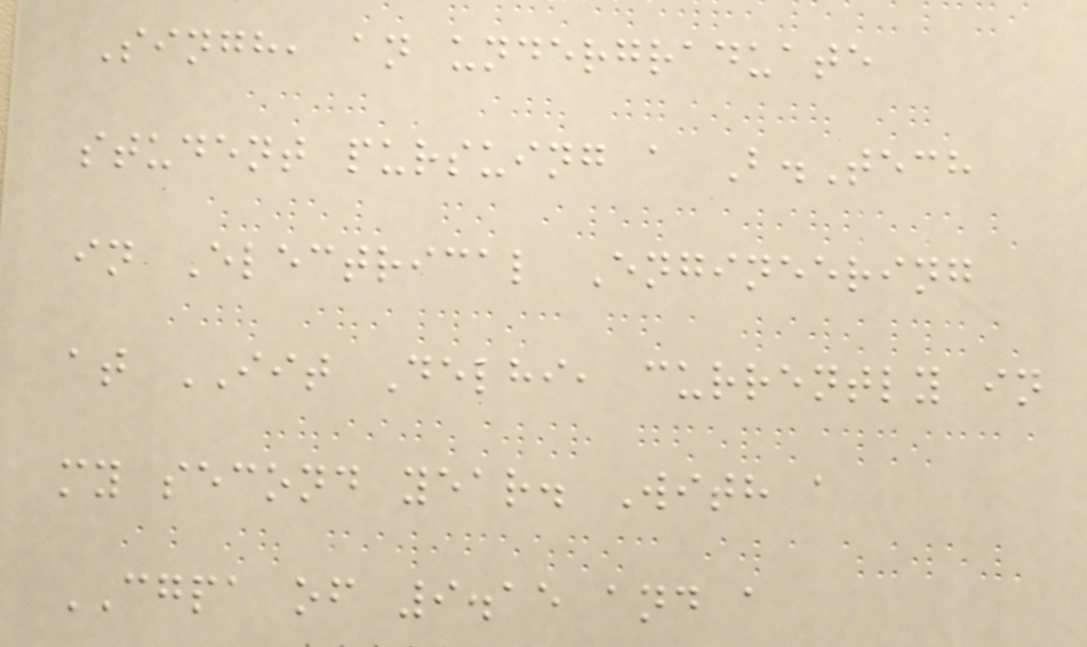Singh, an undergraduate
student pursuing a B.Tech
in Electrical Engineering
at IIT Delhi, currently in
my second year. With a
CGPA of 9.15 and a
